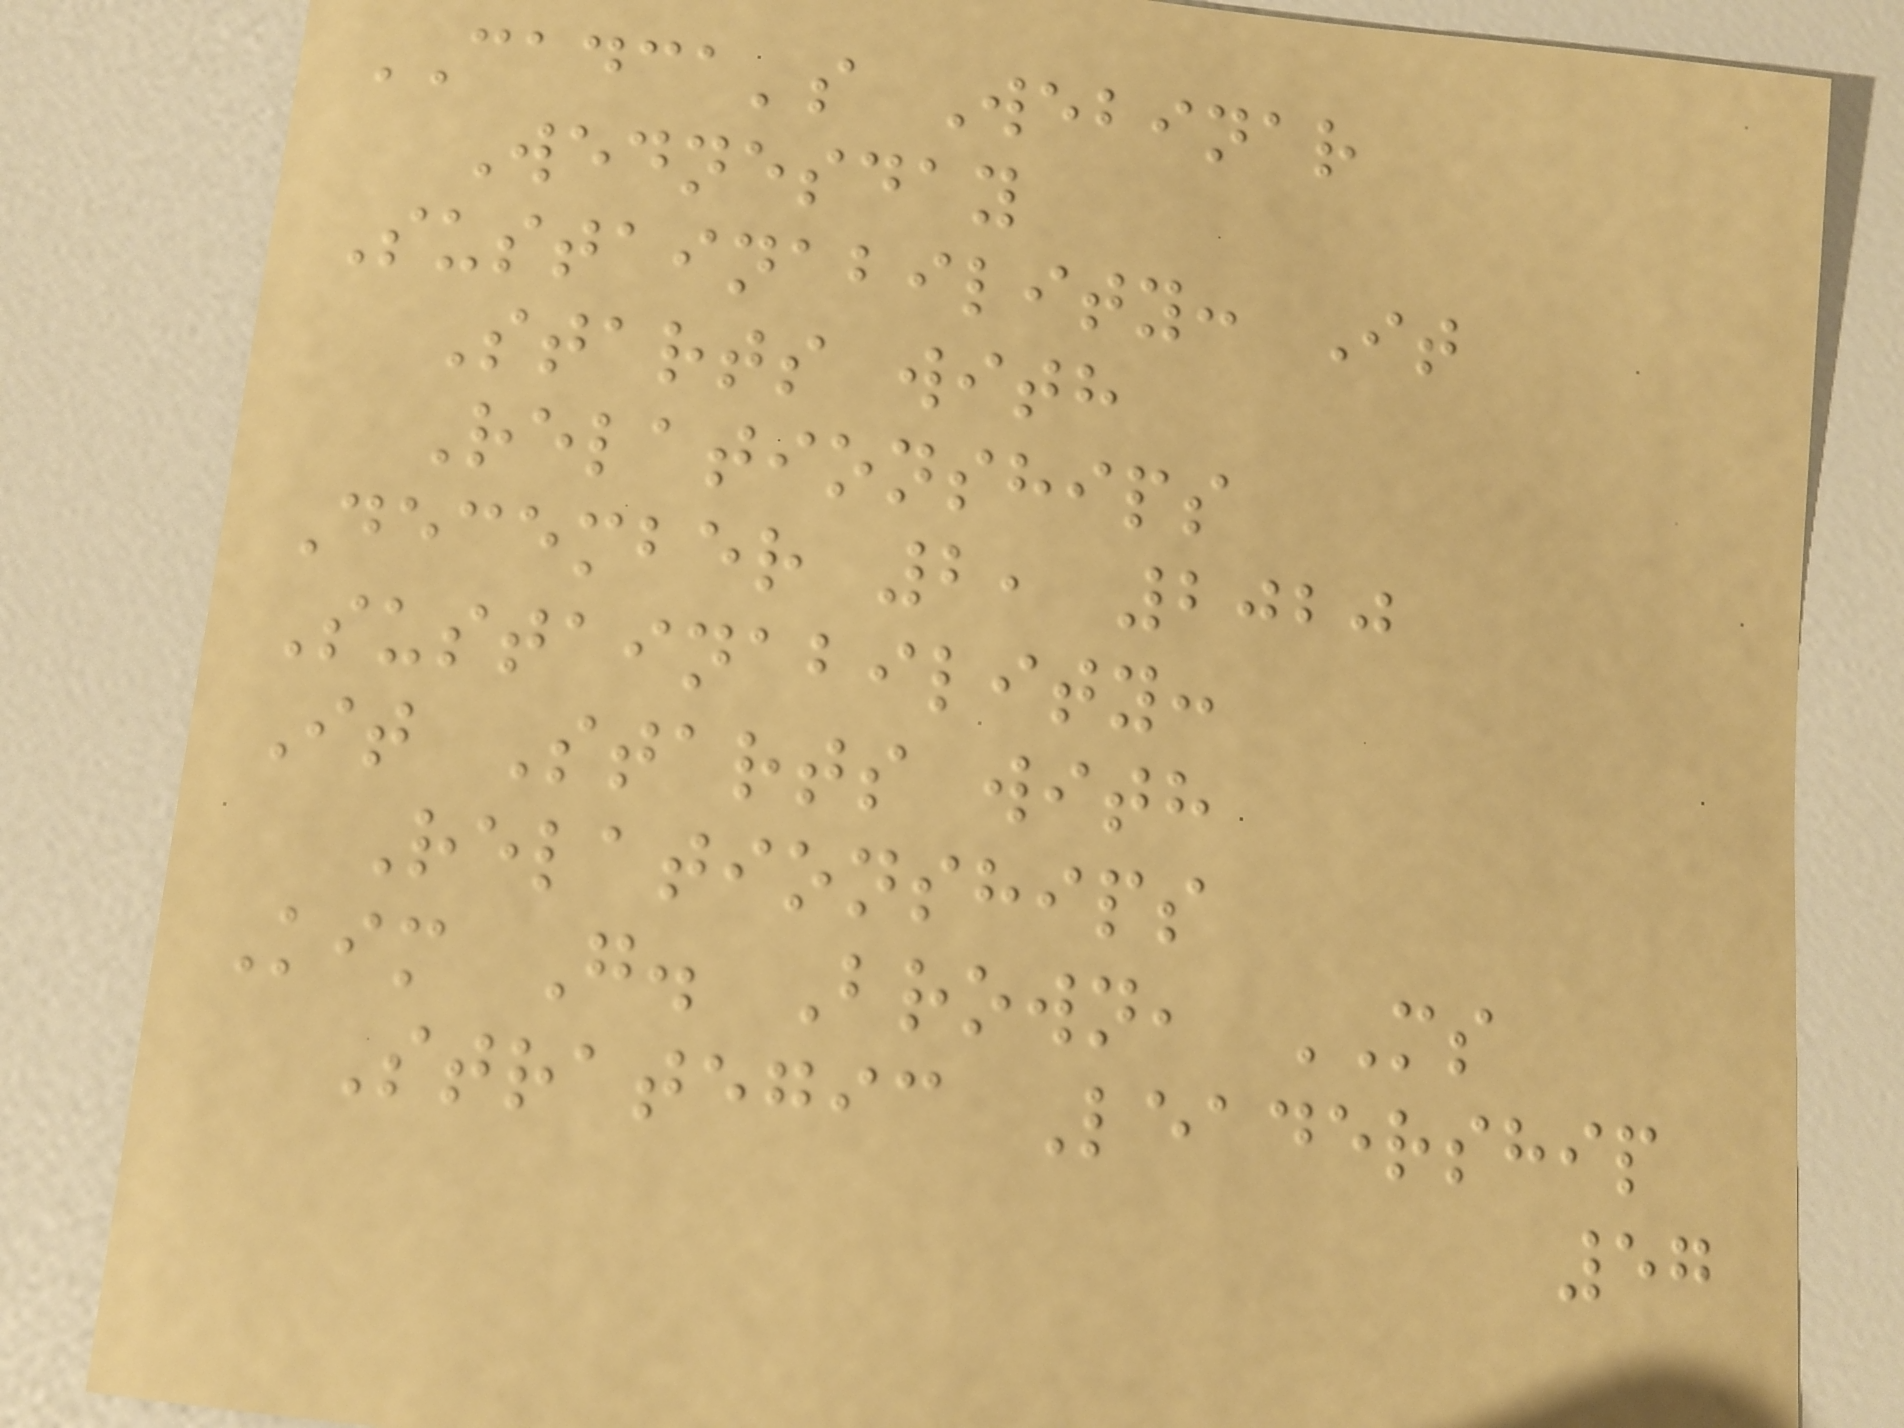CADCA's Webinar
Wednesday
Sustainability: It
Starts with
Relationships
December 2, 2020
Sustainability:
It Starts with
Relationships
Kim G. Brown, MS
Strategic Leadership
57
